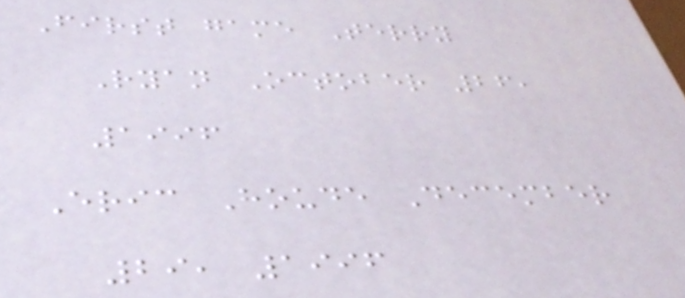First game Terry
Ryan October 26,
1996
Eric Houde December
29, 1996
